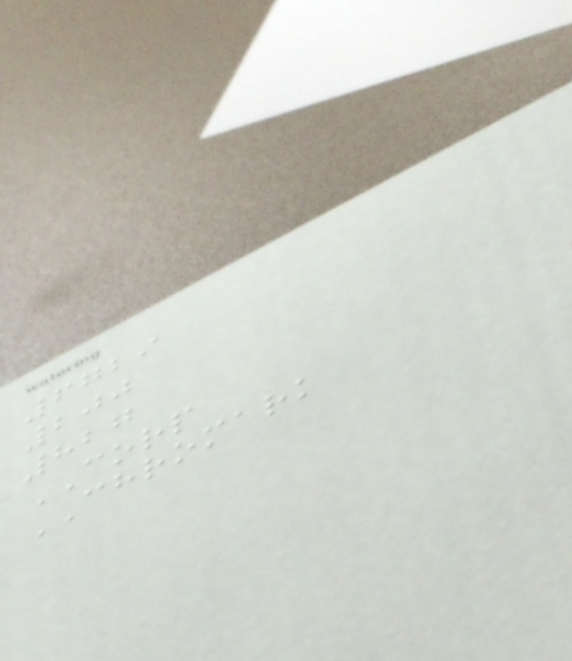6729
200
827
CORP
CHROMARK
